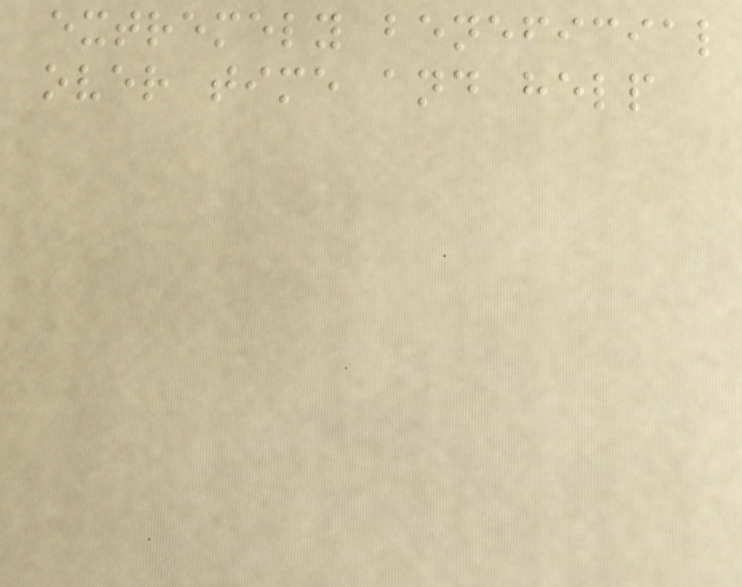extremely beneficial
over time and help
